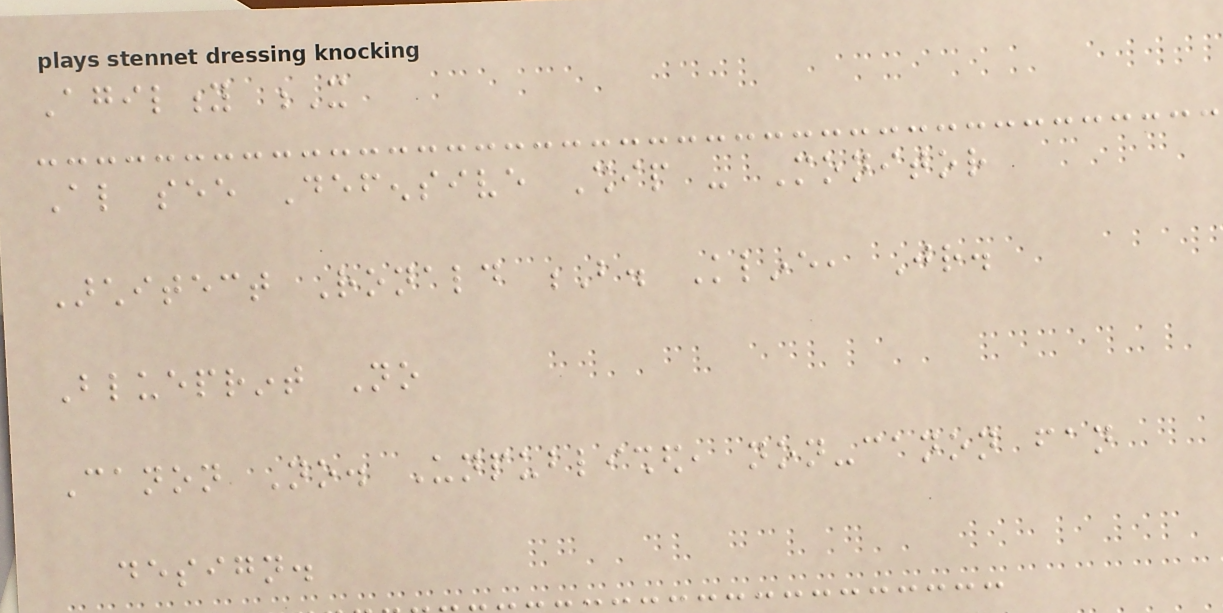Agility X
Also see Defensive Ship - Monitor
Architect Ronald B. Kline, Jr.
Blueprint No
Canon No. Unpublished, non-canon fan
design.
